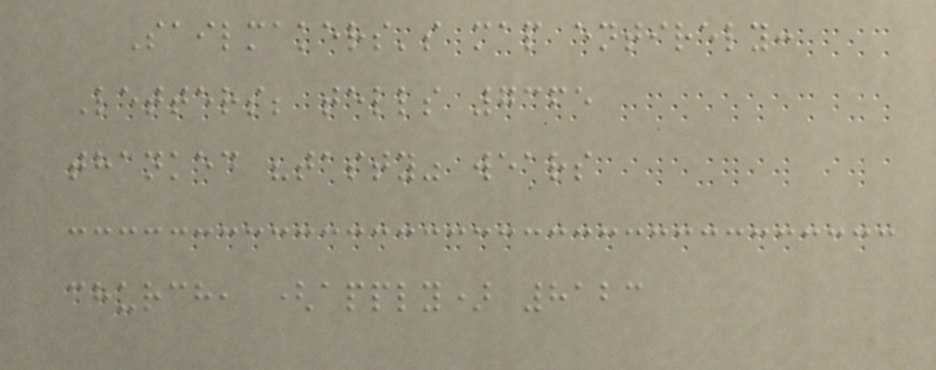Sailmakers's map entirely:
Letters; tells 7365
thanked "tasty" wears
church, (apply) 8123
